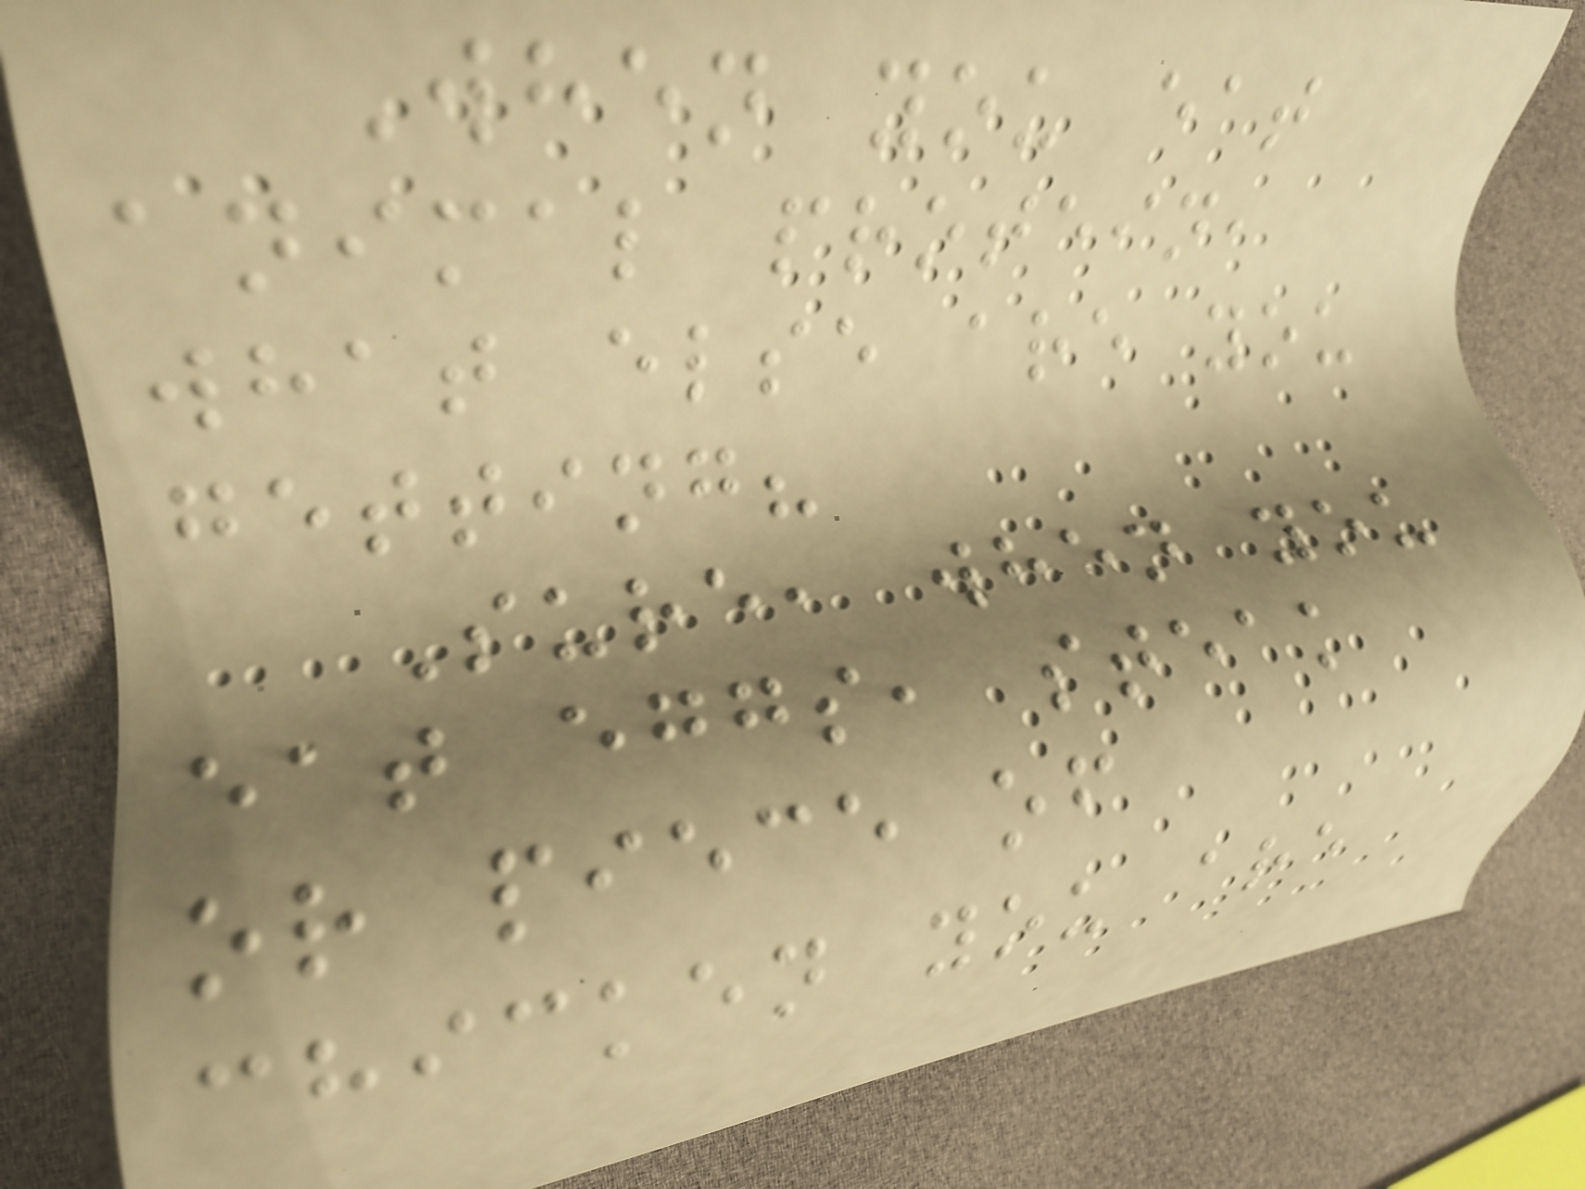When you eat
animal protein,
what else are you
getting?
Sure, when you
eat eggs, steak
or piece of
chicken you are
